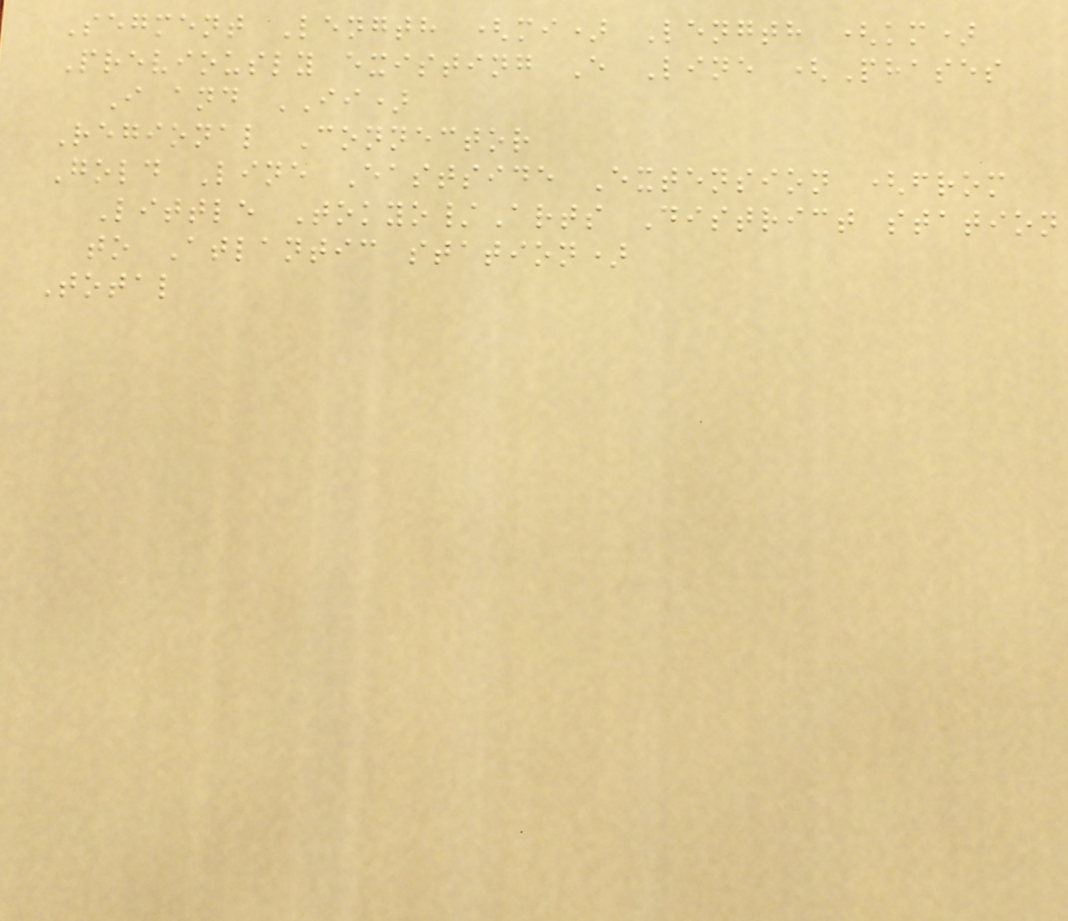Segment Length (mi) Length (km)
Previously existing E Line (Phases
I and II)
Regional Connector
Gold Line Eastside Extension (from
Little Tokyo/Arts District station
to Atlantic station)
Total
